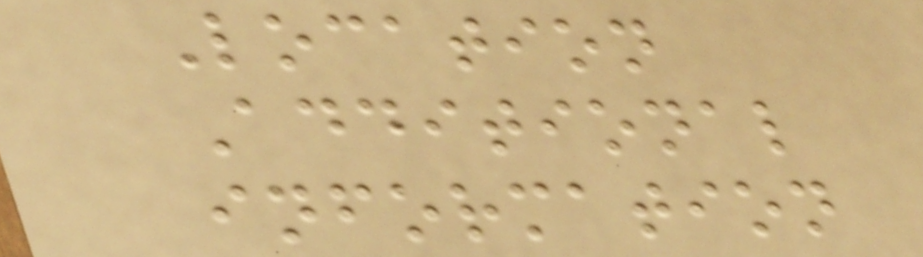Location
Additional
information
